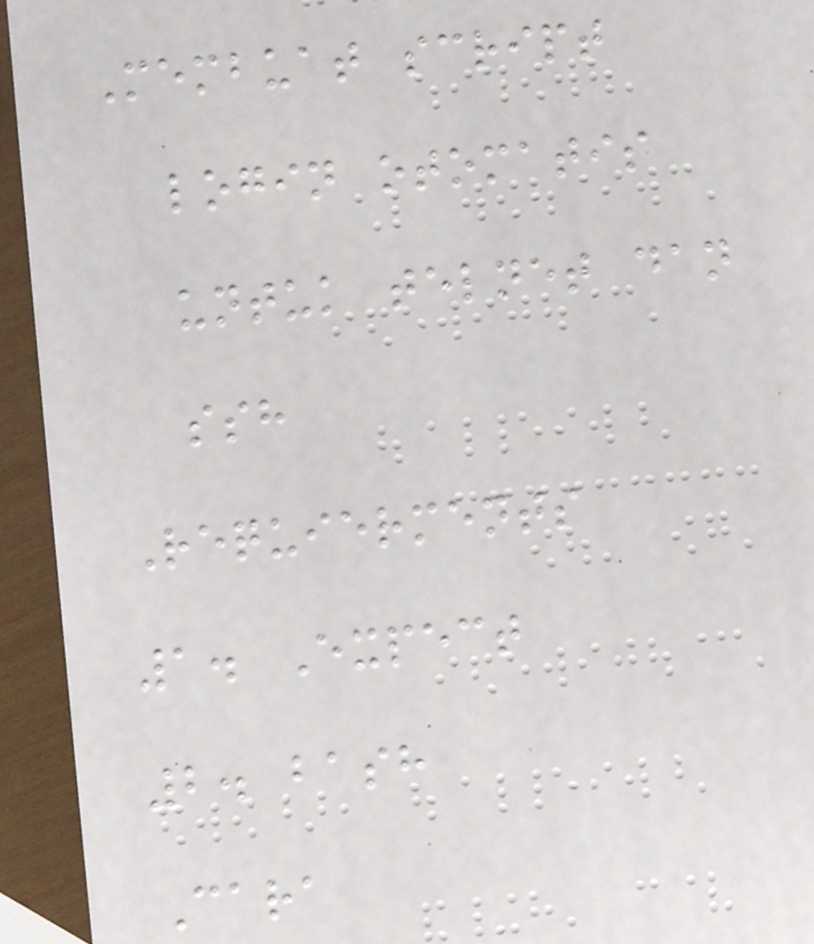Membuat script
login otomatis
untuk telnet dan
ssh
Requierments
1. Expect
2. bash
Cara
